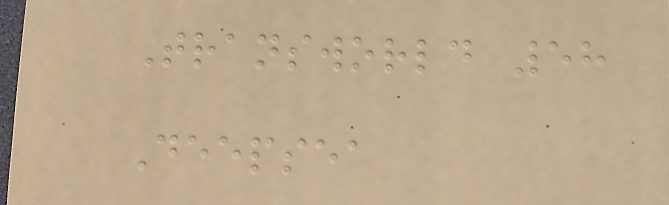Transworld 58
Deepsea
